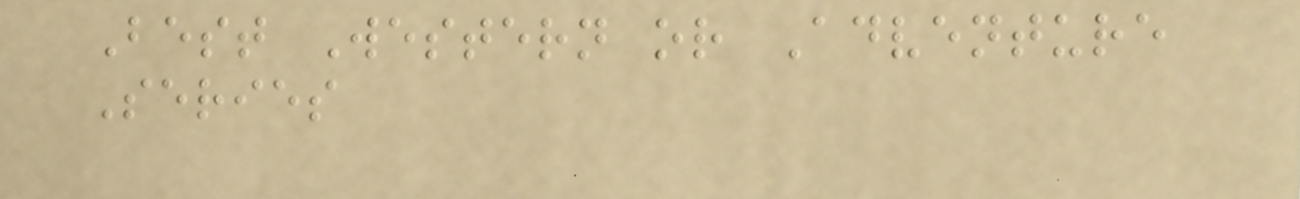Best Western or Adventure
Series
